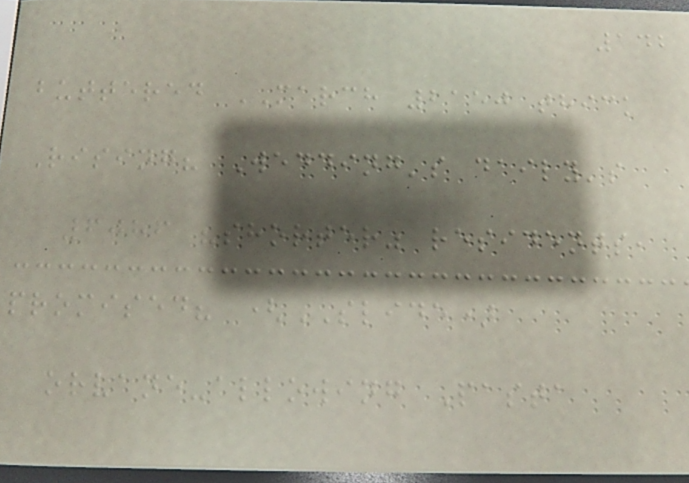142
buttered MARCH 2150 thick
Rising? Wedding's daily's
6086 "shorter" residents,
promised? (SLIDE)
orvane-allowing Pasta
